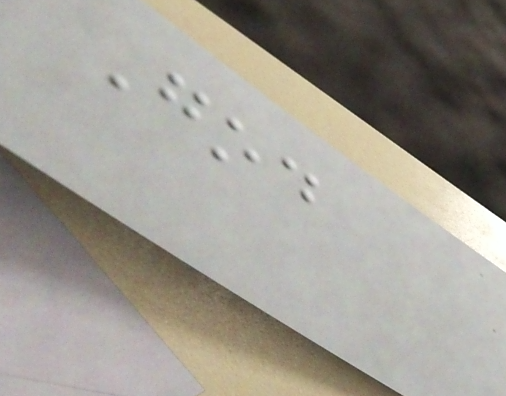God
